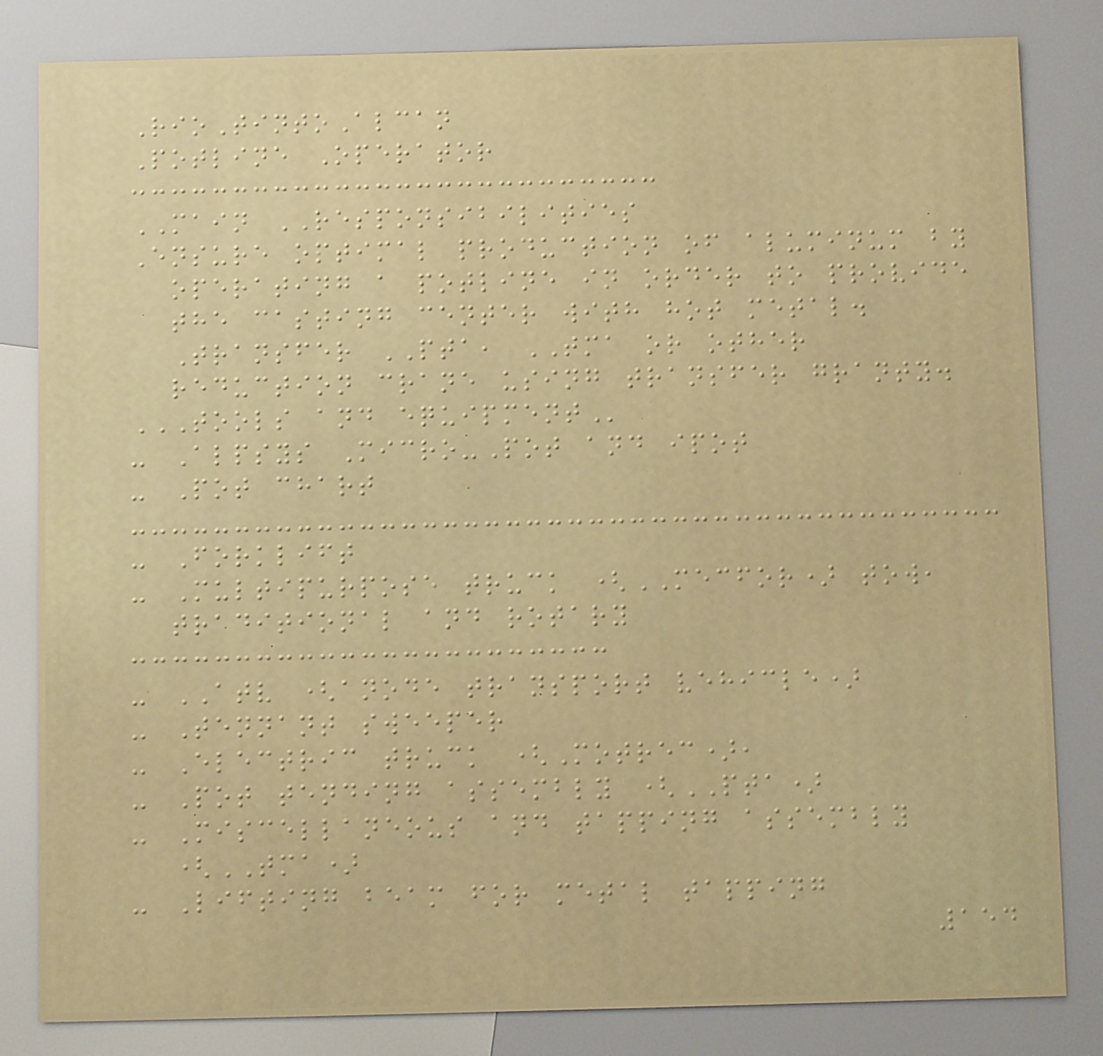RioTintoAlcan
Potline Operator
MAIN RESPONSIBILITIES
Ensure optimal production of aluminum by
operating a potline in order to provide
the casting center with hot metal.
Transfer PTA, TMA or other
reduction crane using transfer granty.
TOOLS AND EQUIPMENT
- Alpsys Micro-Pot and ipot
- Pot chart
- Forklift
- Multipurpose truck (MECFOR) tow,
traditional and rotary
- ATV (anode transport vehicle)
- Tennant sweeper
- Electric truck (Motrec),
- Pot tending assembly (PTA)
- Miscellaneous and tapping assembly
(TMA)
- Lifting beam for metal tapping
154
